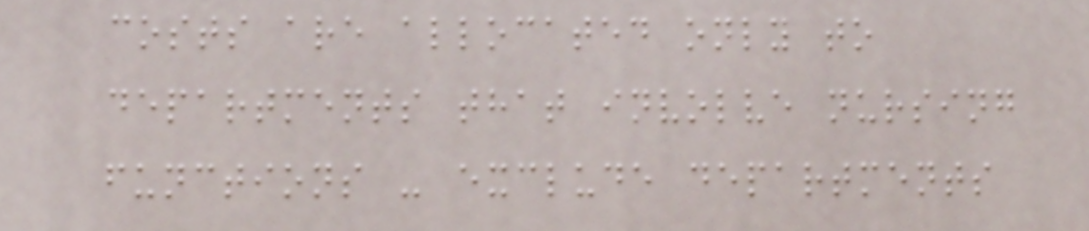costs are allocated only to
departments that involve nursing
functions - exclude departments
